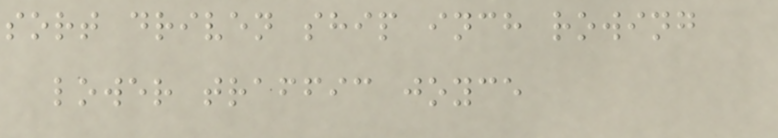sort driven ship inch rowing
lower traffic joyce
